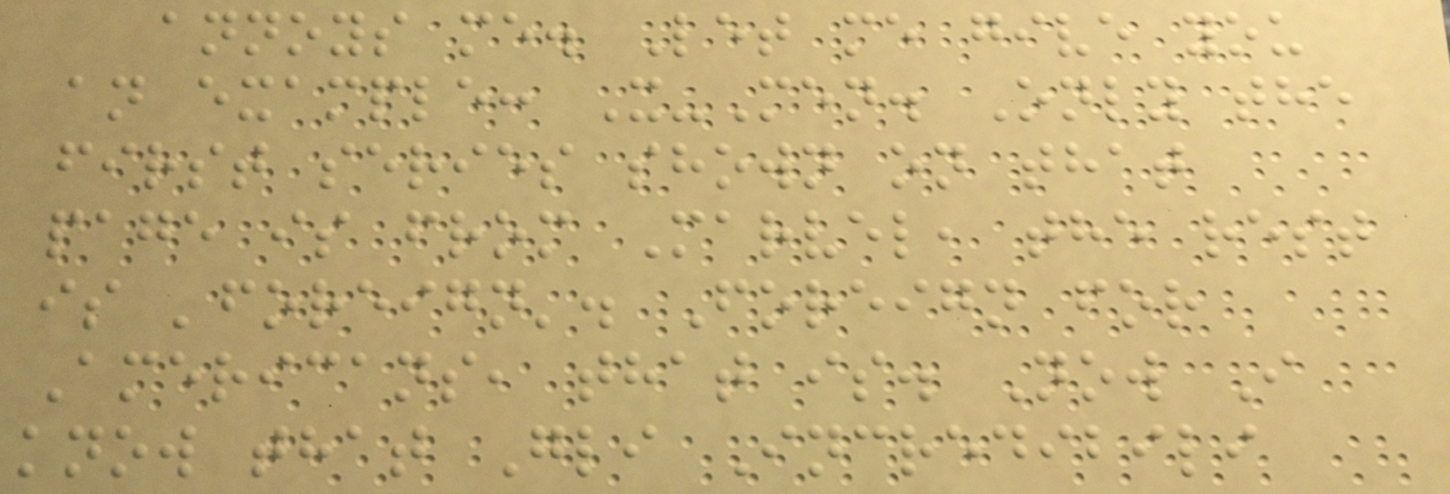annoys me. Let me give you
an example: X-Men. Only the
first series shown on that
page is from Marvel, the rest
is 'foreign'. Foreign for
Americans, that is. Now I
know that Gli Incredibili
